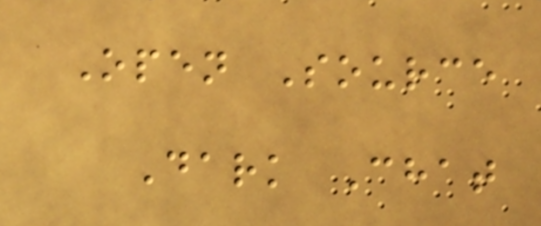Open Source
Dark Chat
